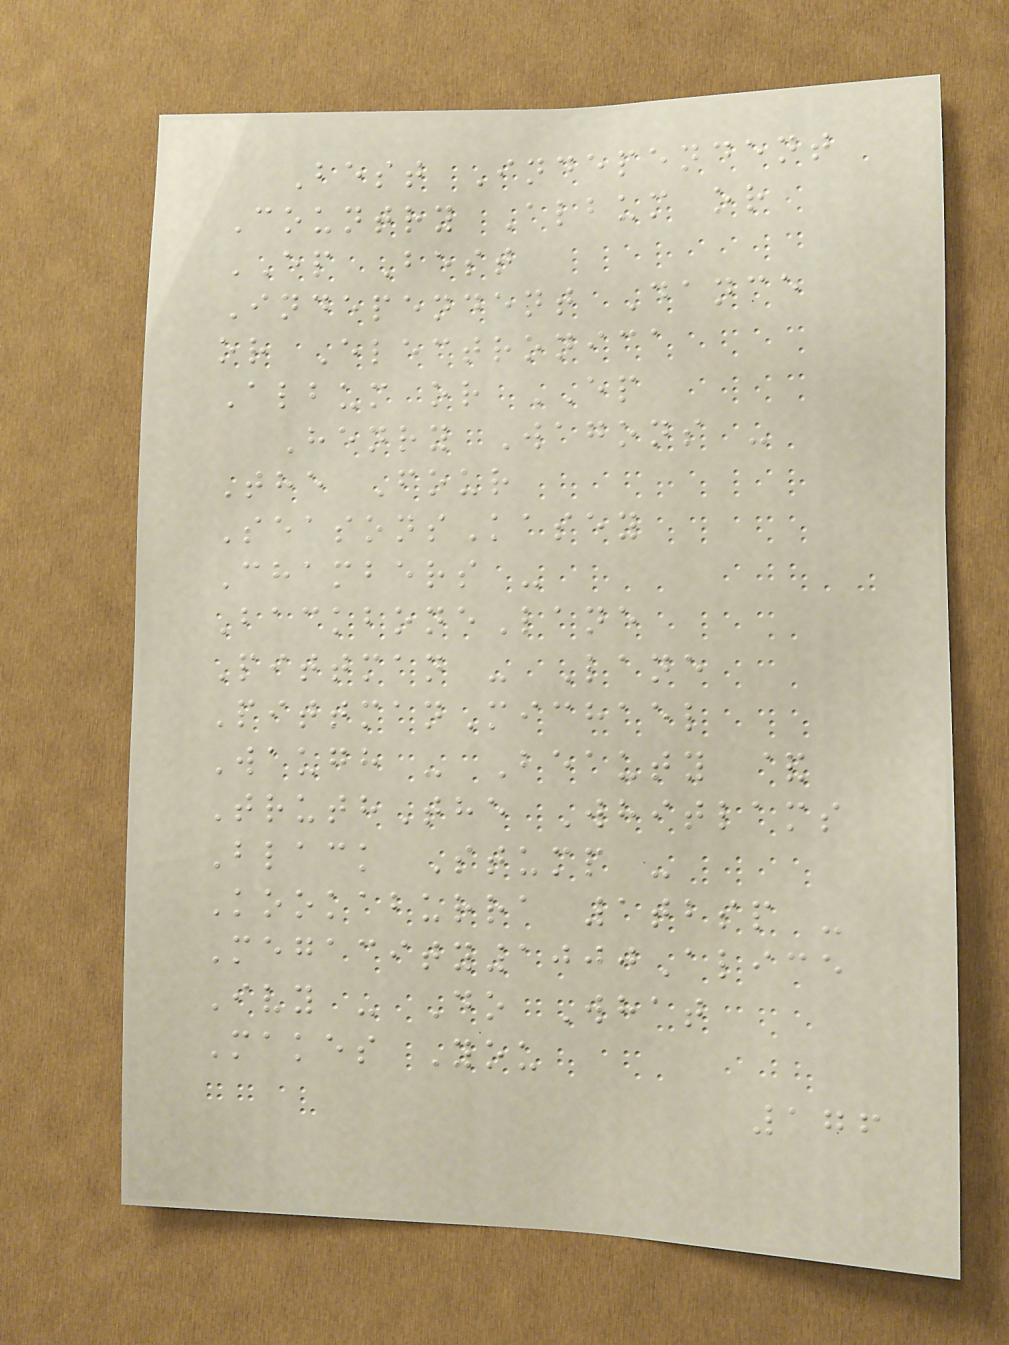Best Independent
Country Album or
EP Best
Independent Dance
or Electronica
Album or EP
Henry Wagons -
The Four
SeasonsKasey
Chambers -
BackboneLane
Pittman - Lane
PittmanMichael
Waugh - Beauty &
TruthThe Whitlams
Black Stump -
Kookaburra 1tbsp -
Megacity1000Alice
Ivy - Do What
Makes You
176
